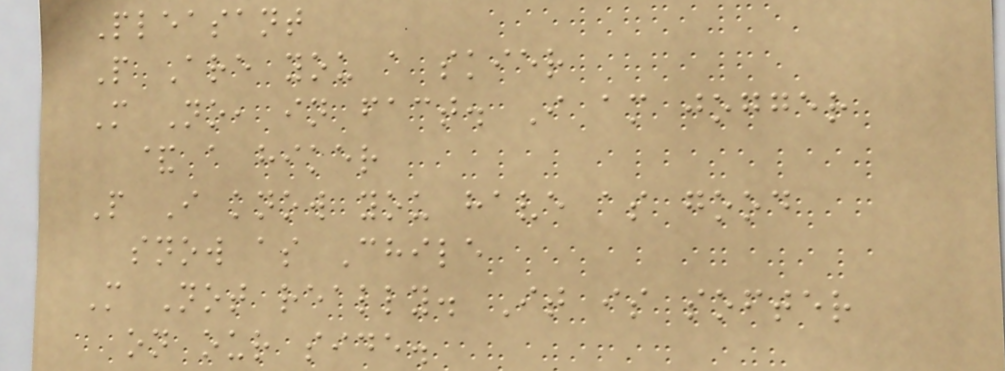Pleasant
P Are you a skier
M No, in fact. I am jogger
& a hiker
P I know you have as good
snow as Chile
M Not really. It is softer
on our side.
